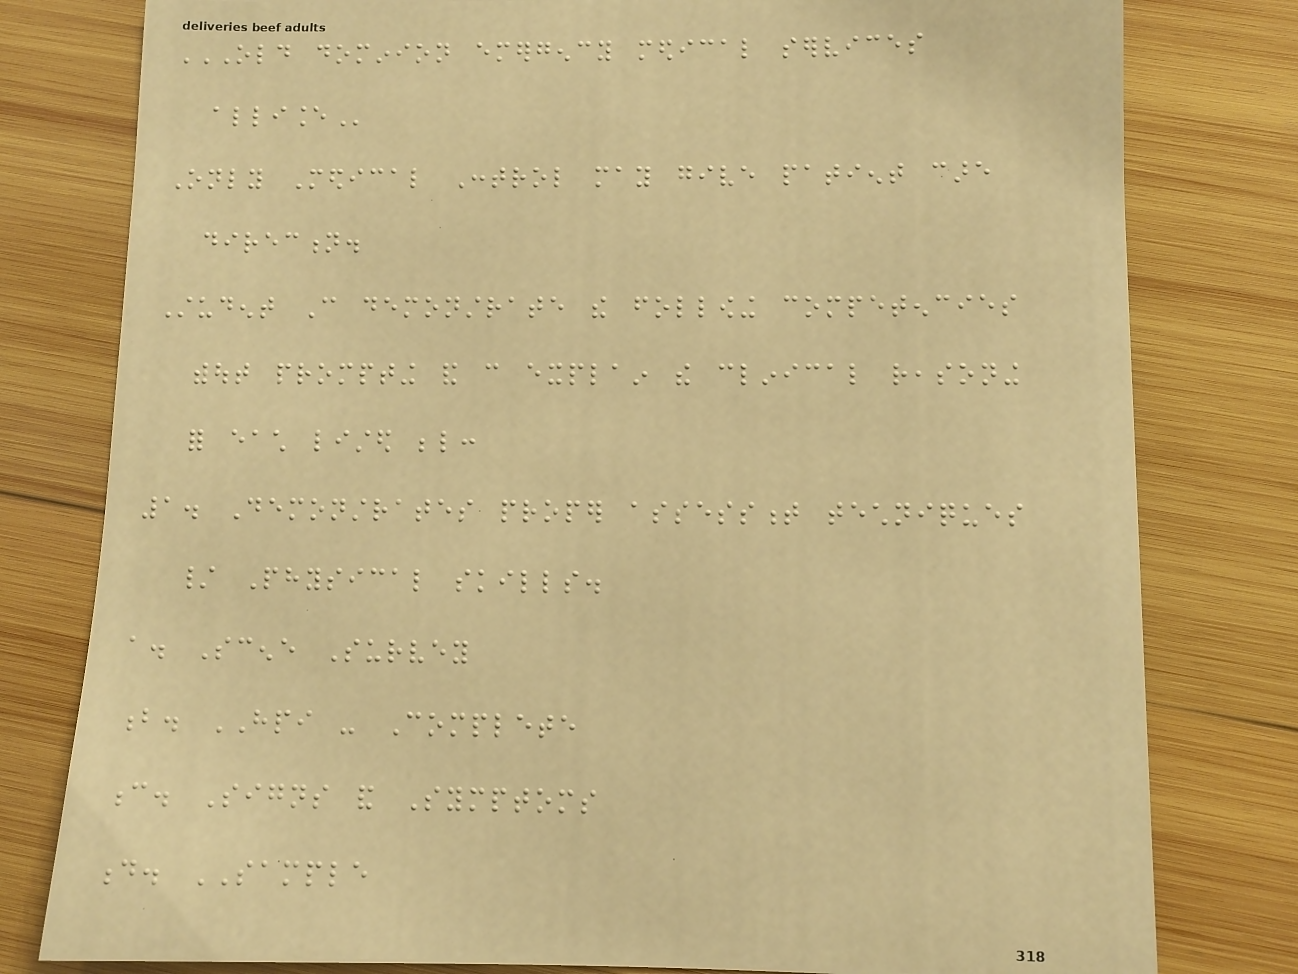OLD DOMINION EMERGENCY MEDICAL SERVICES
ALLIANCE
Only Medical Control may give patient care
direction.
Student Can demonstrate the following competencies
without prompting and can explain the clinical reasoning
for each listed below:
1. Demonstrates proper assessment techniques
/ Physical skills.
a. Scene Survey
b. HPI - Complete
c. Signs and Symptoms
d. SAMPLE
